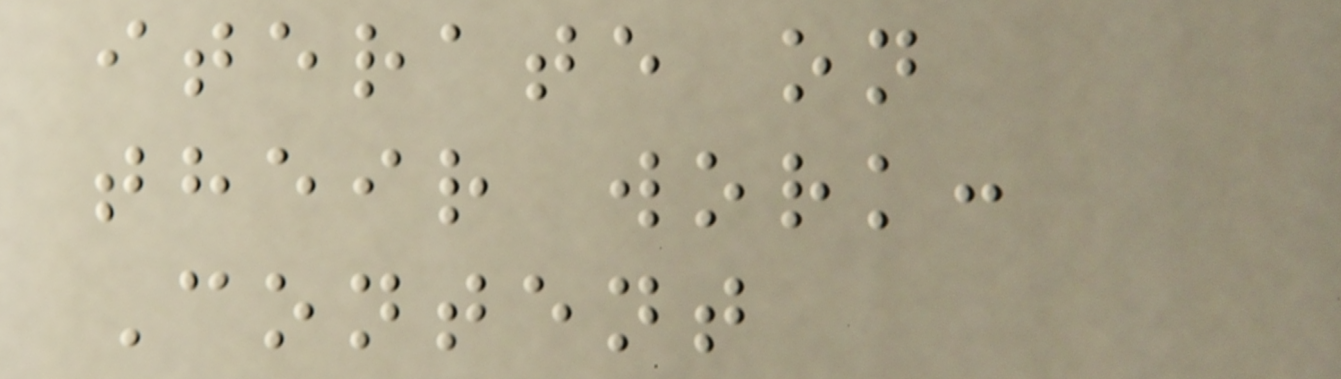iterate on
their work:
Content
